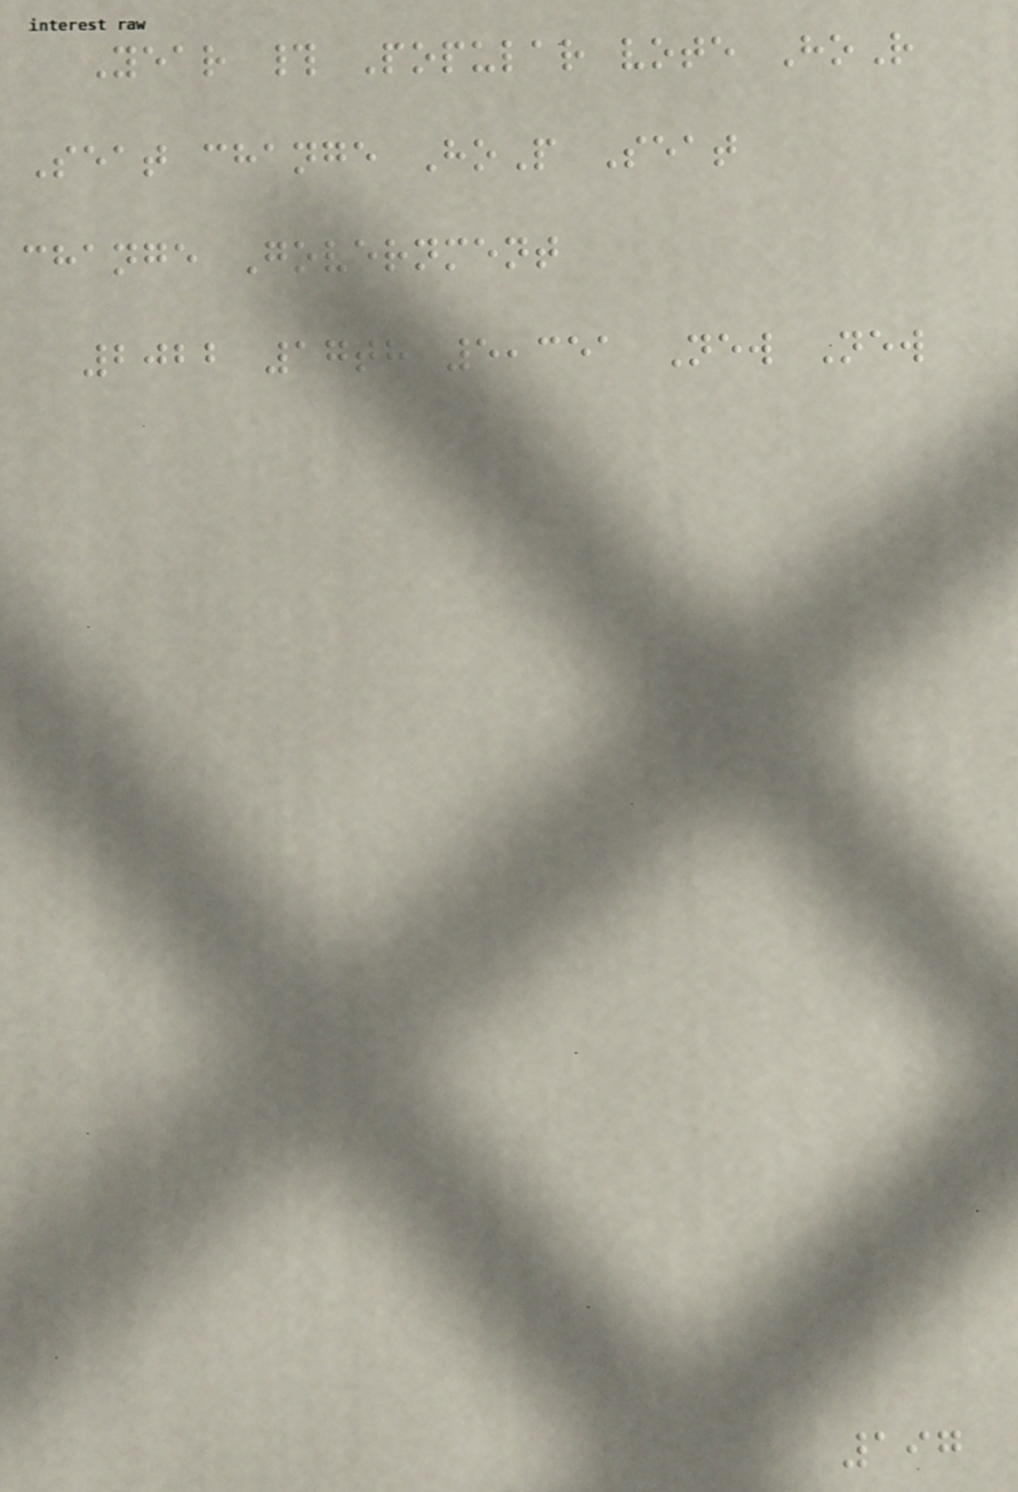Year # Popular vote HoR
Seat change HoP Seat
change Government
2022 17th 5,351 New New
197
